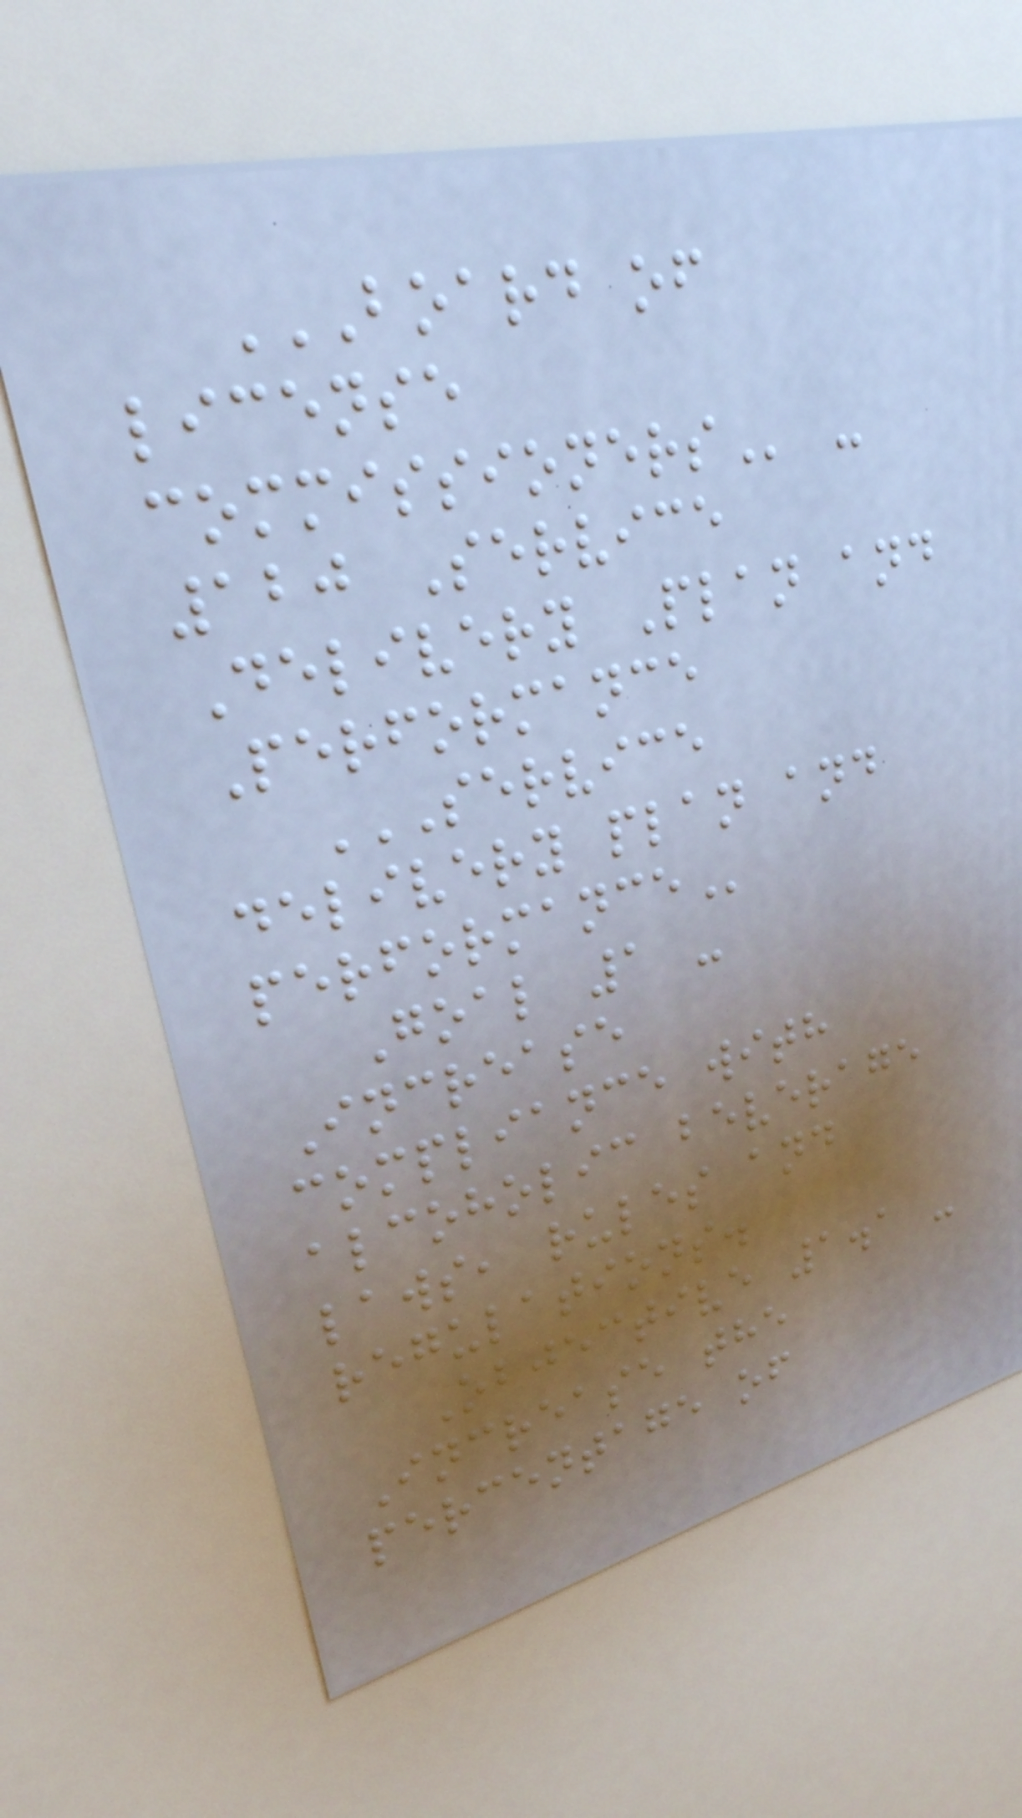BOARD OF
LICENSE
COMMISSIONERS -
120 Service
Delivery Plan and
Performance
SERVICE
DELIVERY PLAN AND
PERFORMANCE
Goal 1 -
Increase
compliance with
alcoholic beverage
laws, rules and
regulations.
Objective 1.1 -
Increase the
percentage of
